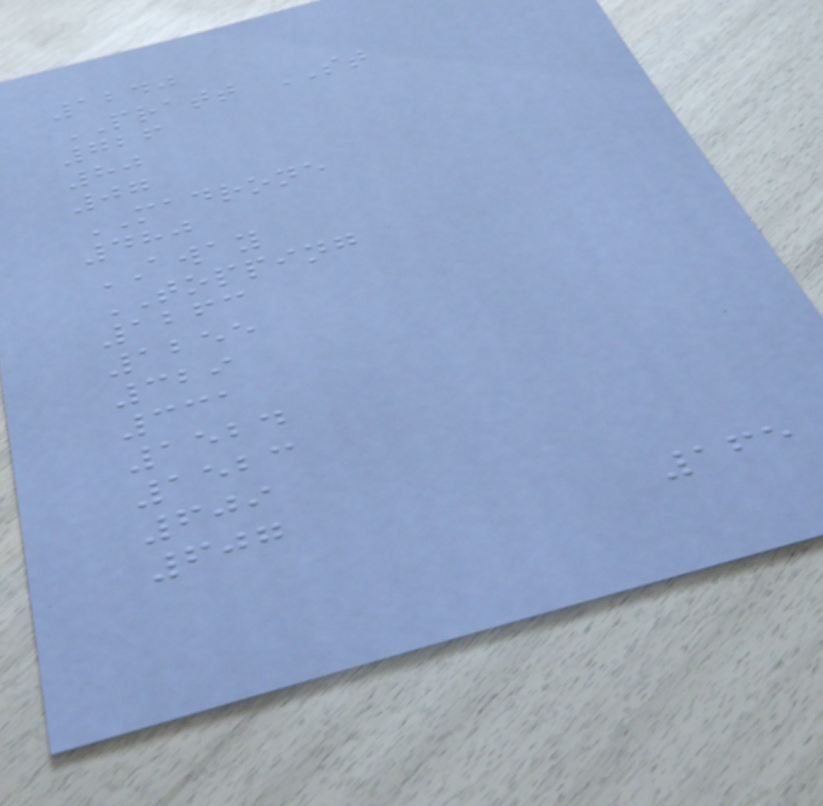1240
PRATT ST
726
80
07
MADRONE
480
AWAY
TOPPING
1263
1255
329
331
1524
1523
609
607
165
